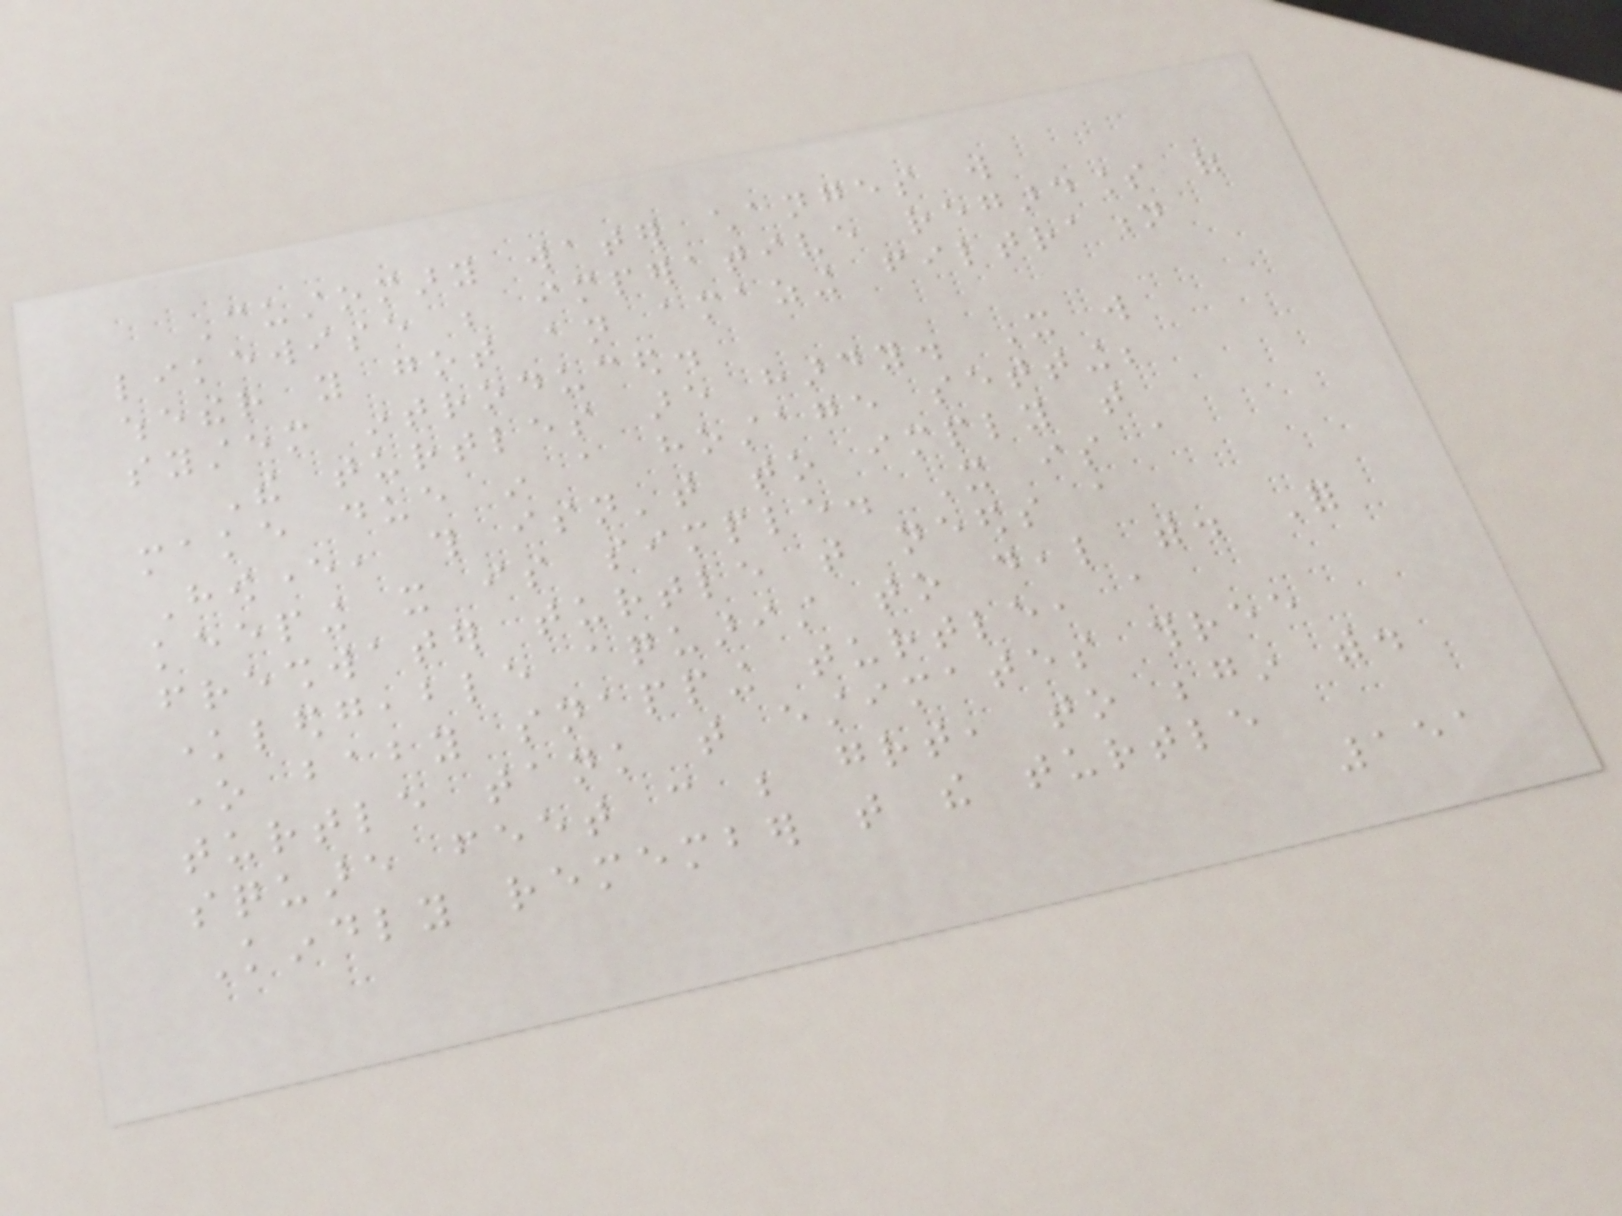Customary water changes will
likewise be imperative regardless of
whether you got an amazing filtration
system introduced.
The turtles are hardy. It will
make due in a hostage setting;
However, this isn't to imply that
keeping it is simple. It is a
freshwater turtle that needs a
knowledgeable aquarist to deal with. For
one baby snapping turtle, a
turtle tank that estimates three
square feet can be great, to begin with.
Kindly remember that the turtle
151
